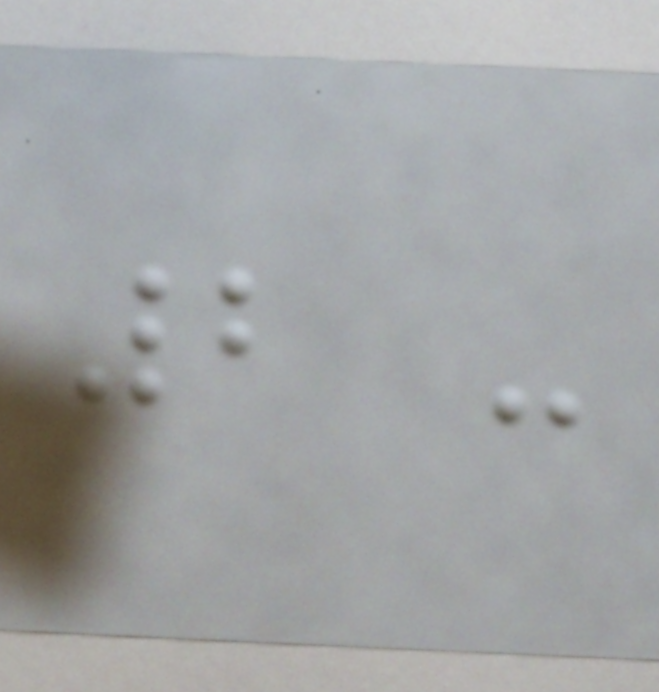2 -
